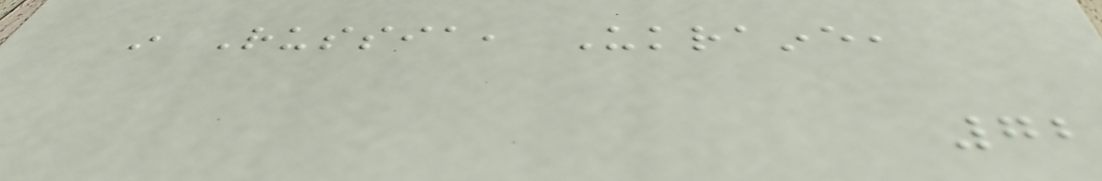in Russia, Ukraine,
72
